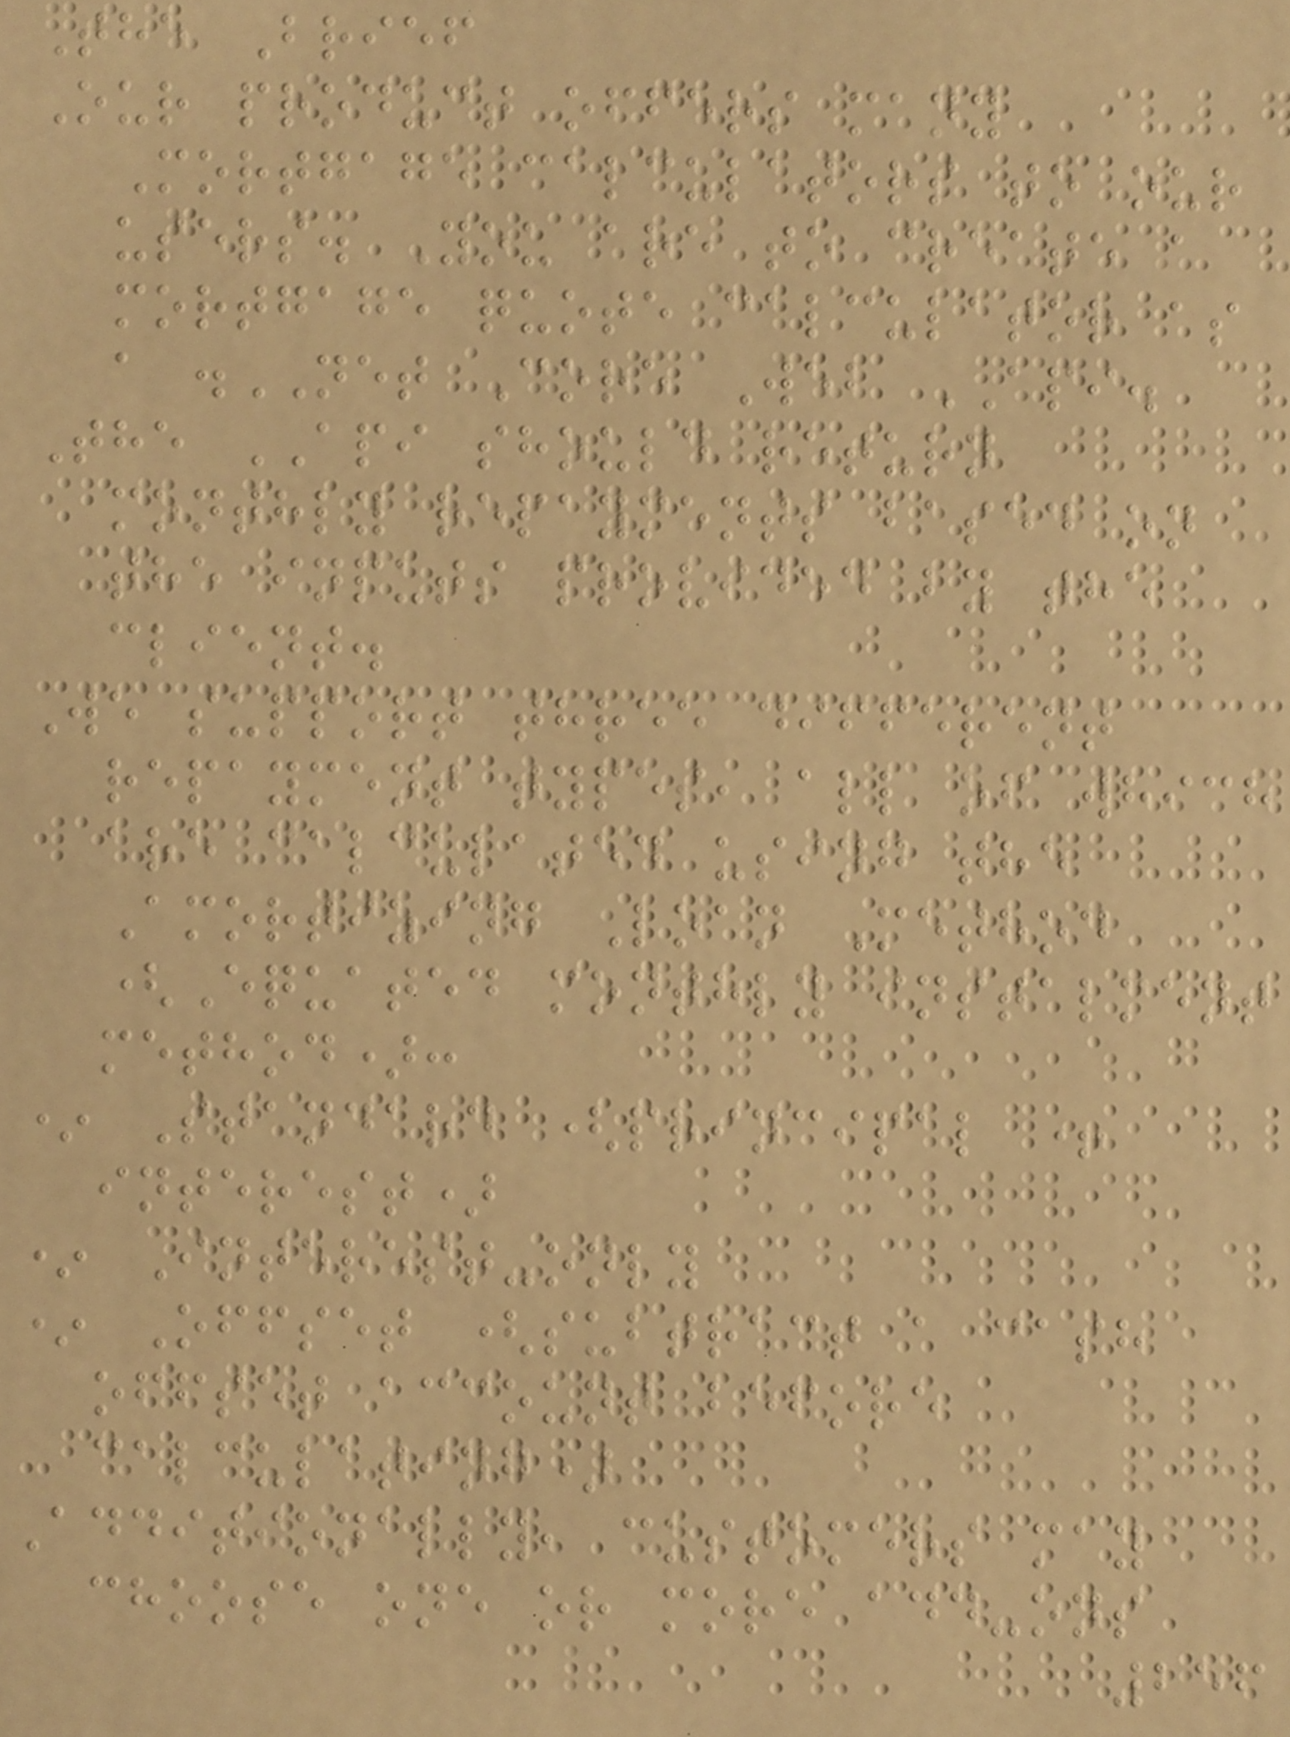The Brief
Our product offers many
Mortgage calculators to our
users. You are to create a
mortgage quote calculator as
a .NET Core Web API.
The API should return
monthly repayments based on
the inputs provided by the
client.
We support three different
repayment types, all of which
are calculated using the
Amortizing Loan Method
(Equated monthly instalment
method):
* Standard (principal +
interest)
* Interest-only
* Offset (subtract a cash
offset account before
calculating)
Additionally, customers may
choose one or more add-ons
256
